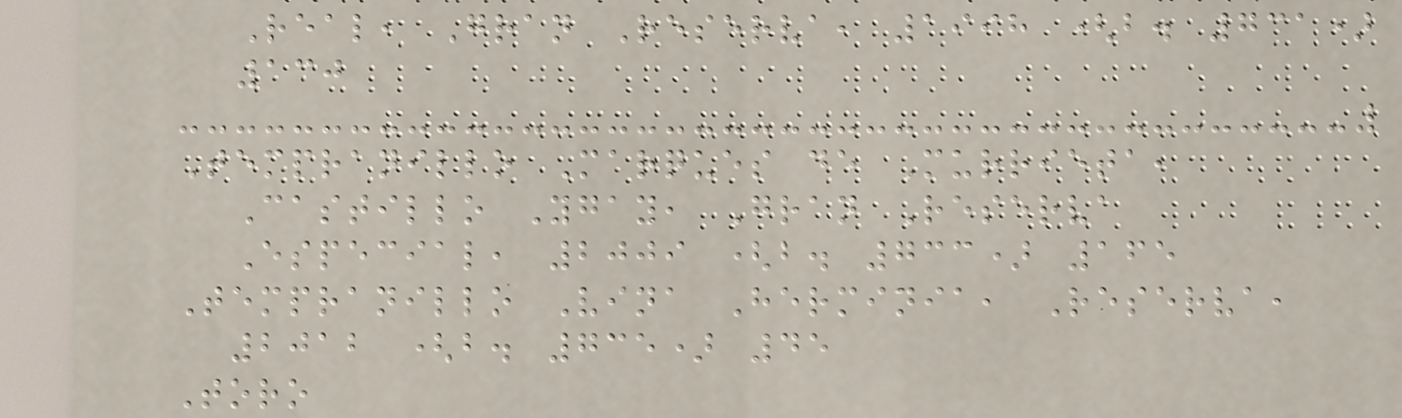Real, Gran Reserva, 1998 (b. 731)
130
Tempranillo Marques de Murrieta,
Castillo Ygay, Gran Reserva
Especial, 2009 (b. 733) 165
Tempranillo Vina Herminia, Reserva,
2012 (b. 735) 45
Toro
